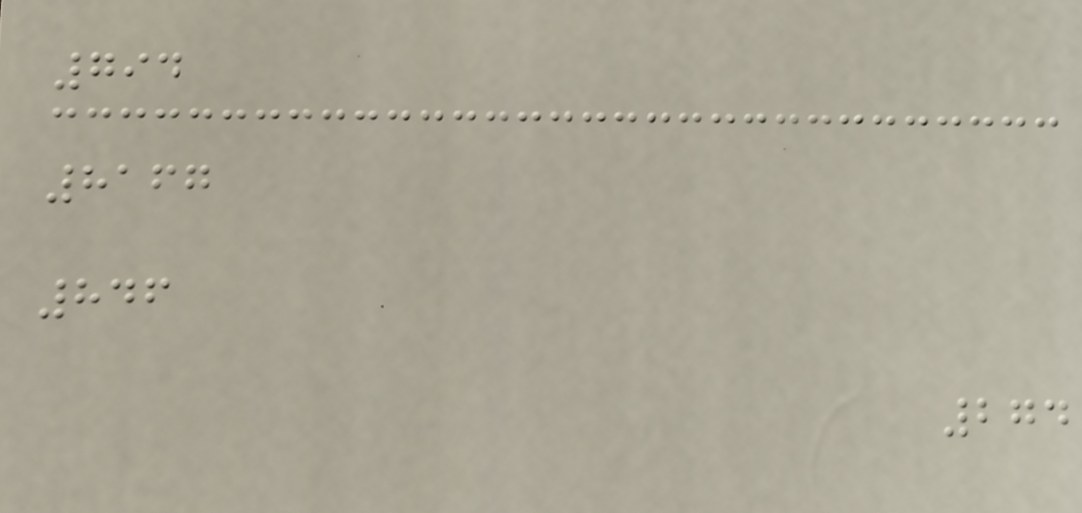794
8167
846
274
